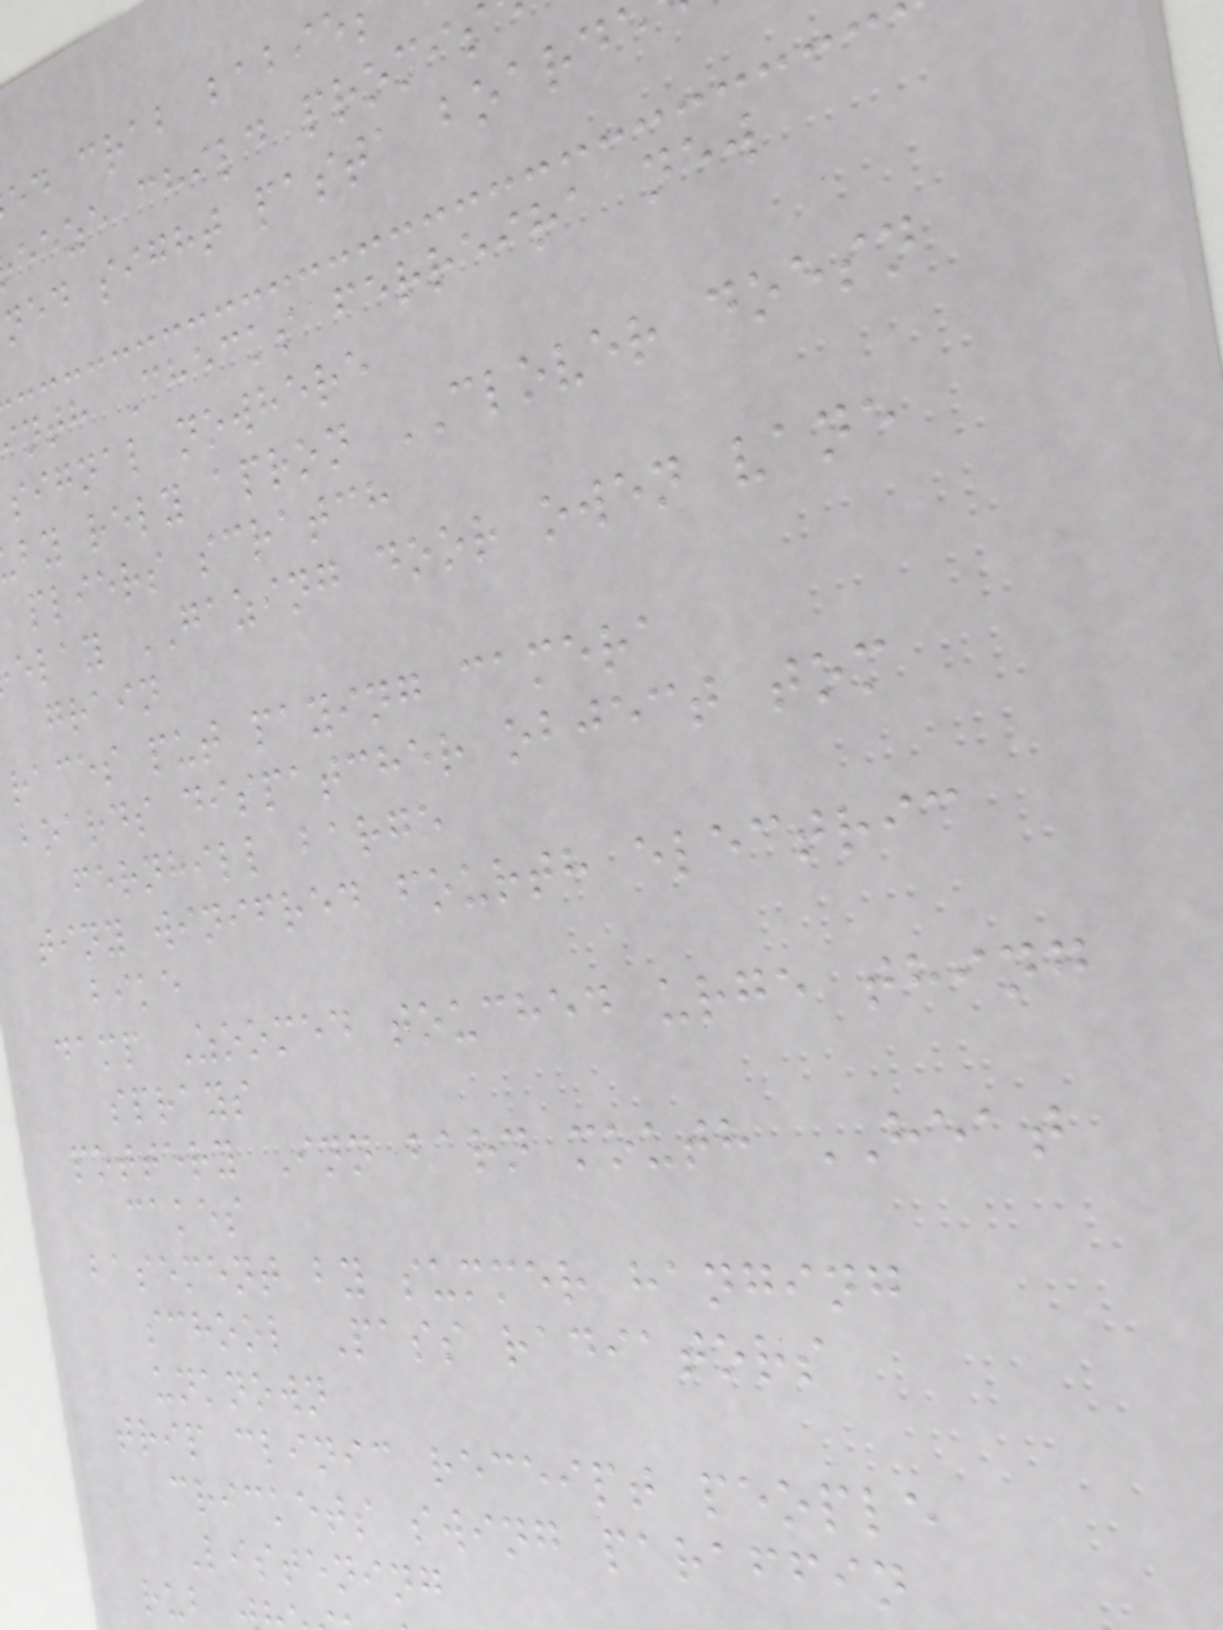ed crab babie
eeze child promis
ned sight pasta board
nth Checks ferreira new
signal nowhere
by rely apron CLOVER doesn
pliers scratch
elay GAZING door owen vane
grain
races put paying camera
boards dispatcher object tom
fernhill barge
tiny winifred fourth electric
bike
damp Zoomed touched urge thing
sprays
pottery Inn barn mouth HEAT
cakes
basement by summer hanging
school Pass radiators
unknown
trip clinic receipt people
crickets swing paraffin
Listening
